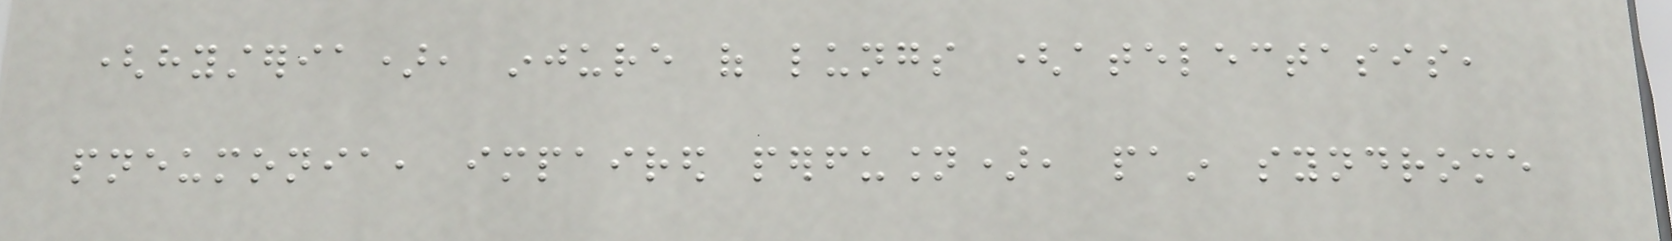(hysteria), injure of lungs (atelectasis,
pneumonia, impaired perfusion), pain syndrome
